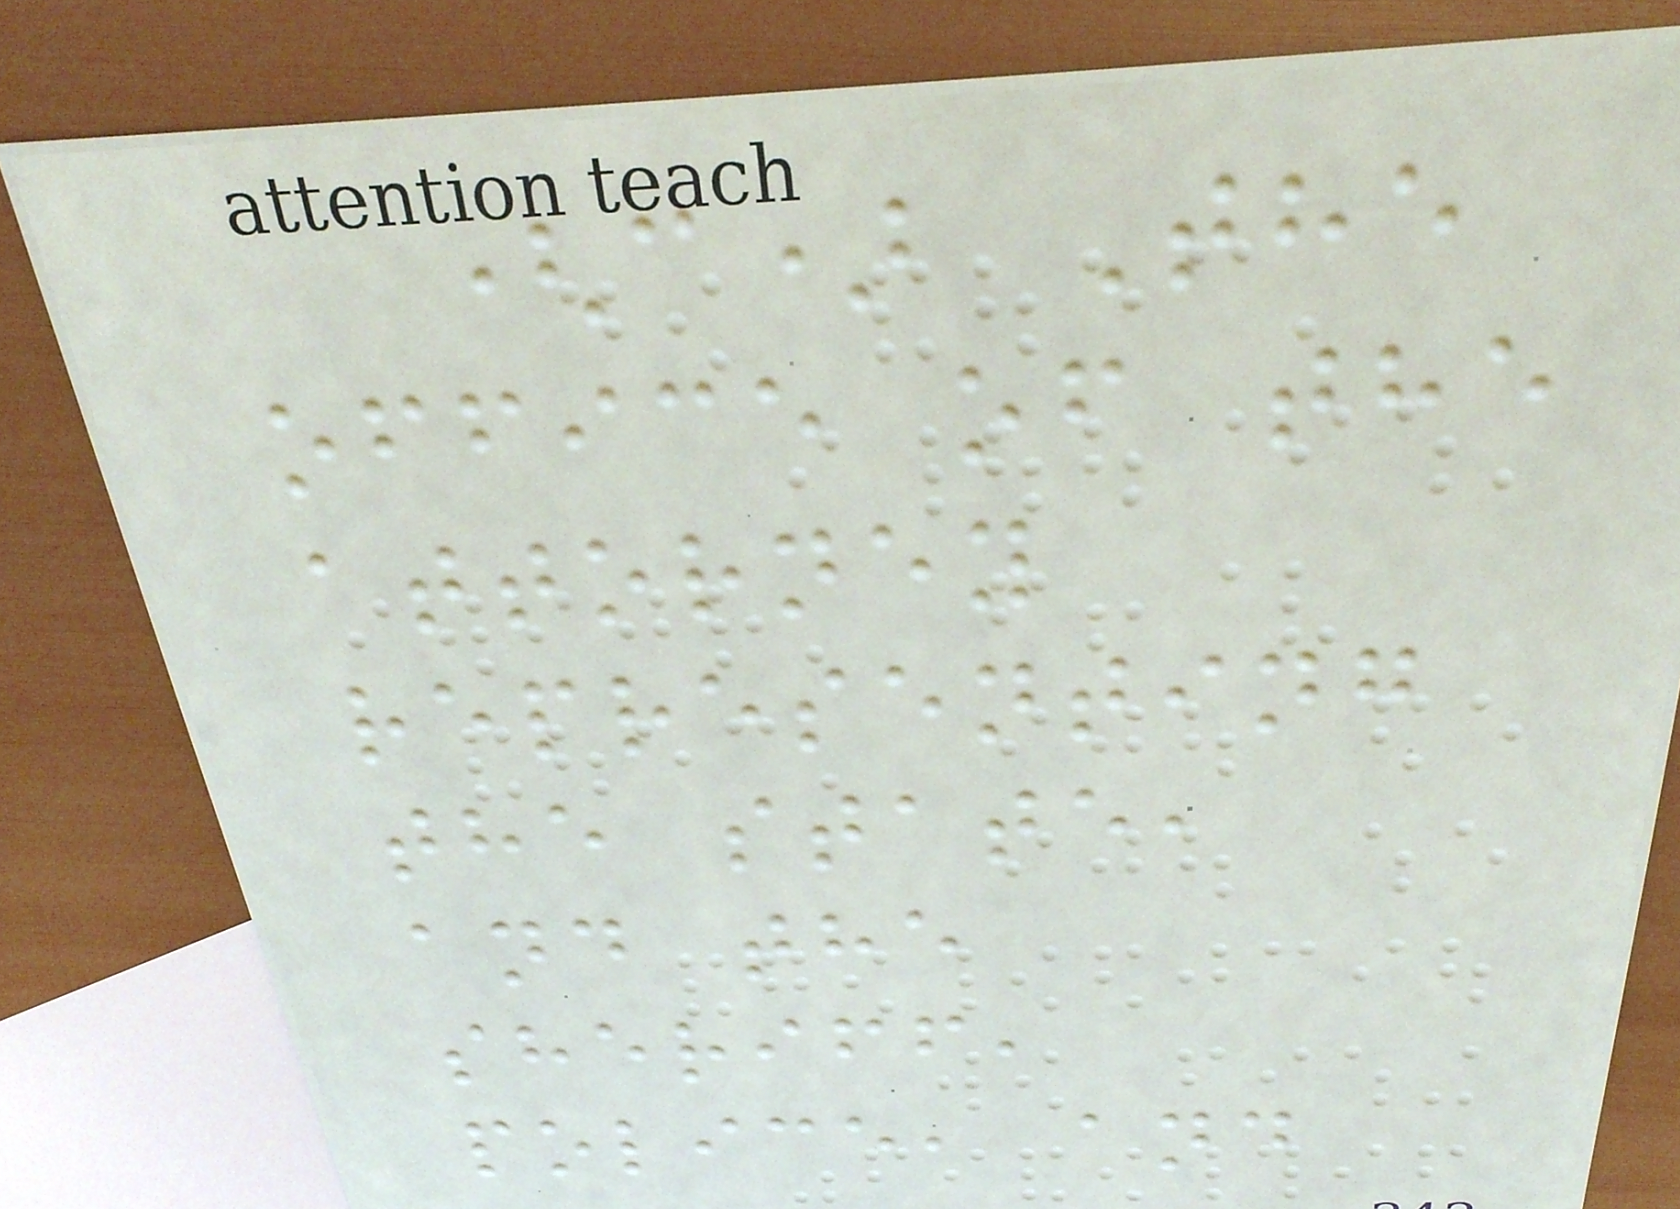(c) The
office of the
attorney
representing
the state,
and the
sheriff,
police, and
